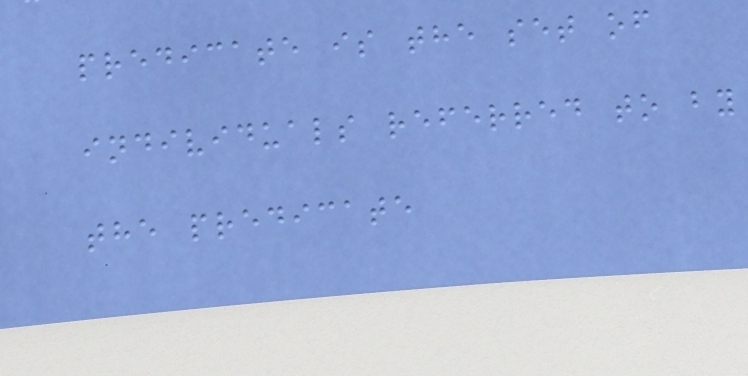predicate is the set of
individuals referred to by
the predicate
